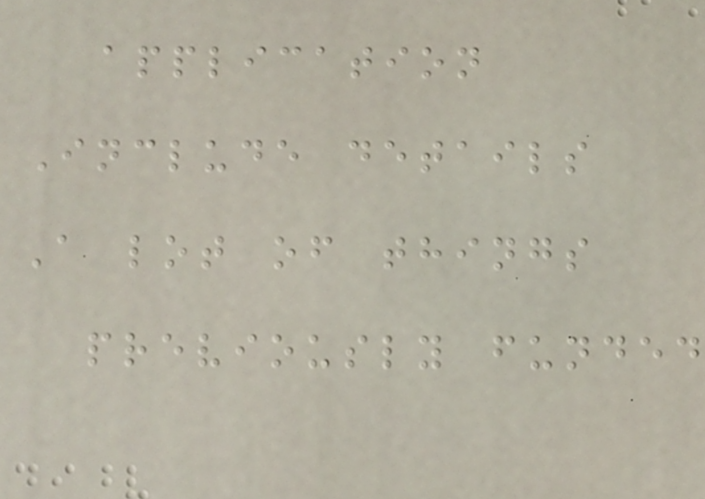application
Include details
A lot of things
previously funded
